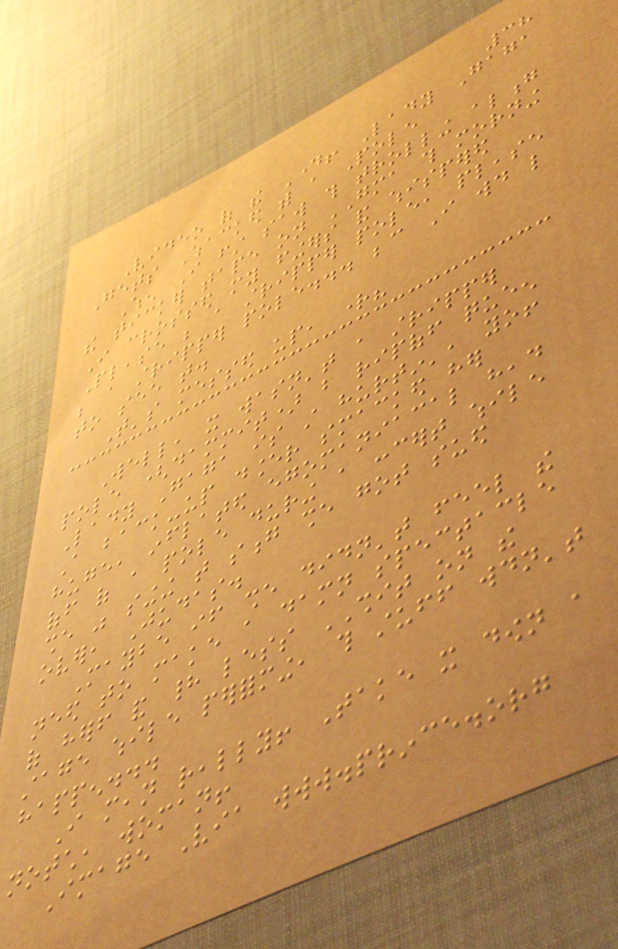38
Video of the Day! Lady Gaga
Gets Whacked with a Pole
When I first saw this trolling along
the ticker tape on GMA this morning
I crossed my fingers and whispered
Please be a stripper pole, please
be a stripper pole... because I would like
to see that.
That's messed up, right?
Well, it wasn't a stripper
pole (dammit) but ripoff queen
Lady Gaga is still hurtin', yo!
A back-up dancer smacked her
huge, inflated egomaniacal head
off of a pole during a concert while
she was singing that song she got sued
over, Judas.
Maybe if she didn't feel the
need to make a damn spectacle
of herself and had less SHIT on the
stage while performing, this stuff wouldn't
happen...
I mean really! Take it down a
notch, woman!
Image Via www.prince.org
